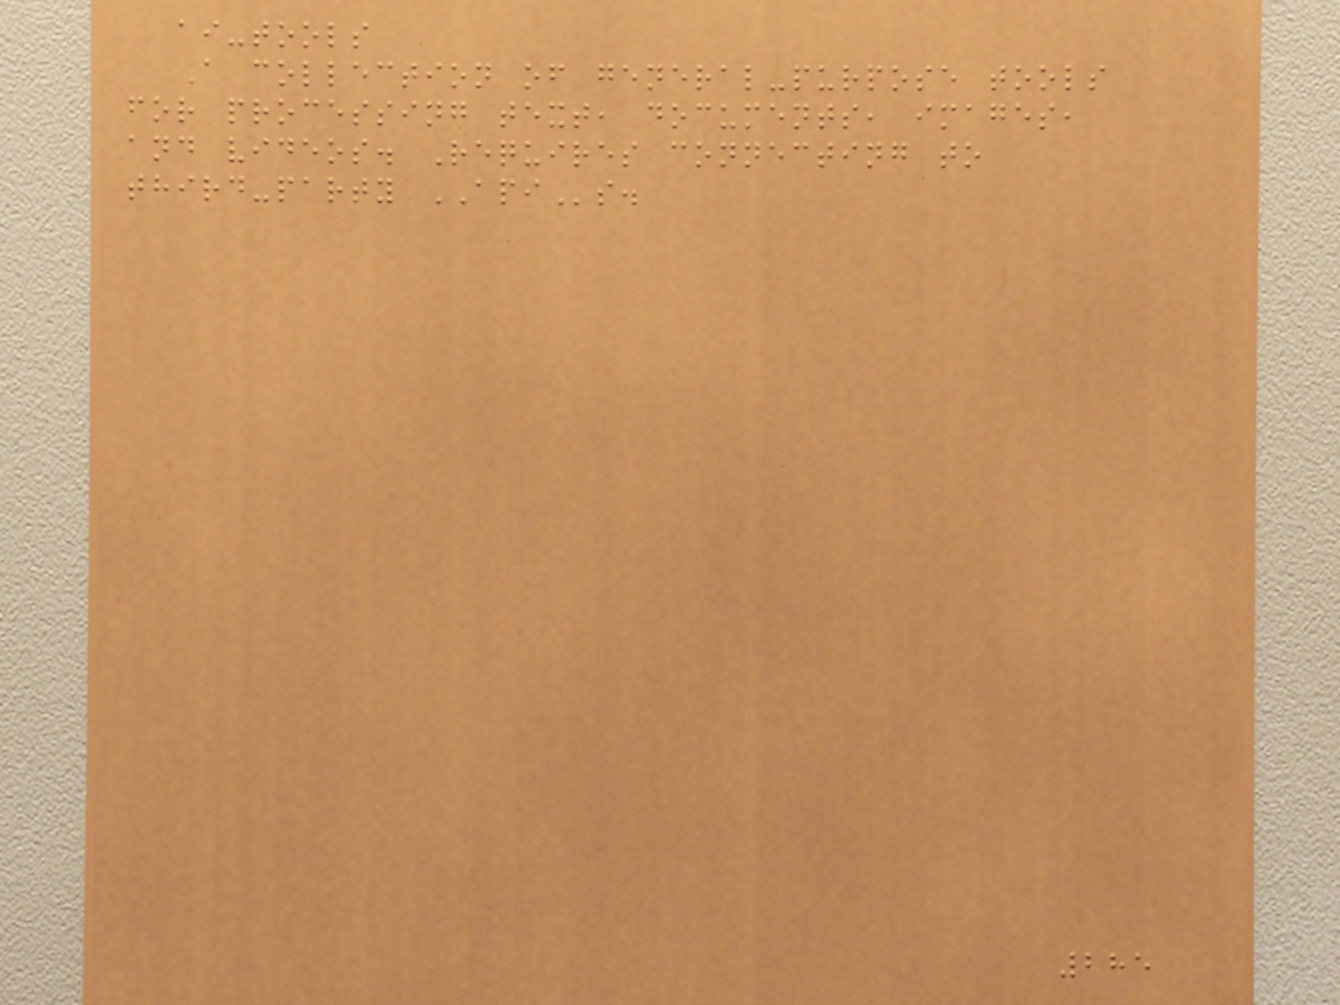ai-tools
A collection of general-purpose tools
for processing text, documents, images,
and videos. Requires connecting to
third-party APIs.
285
